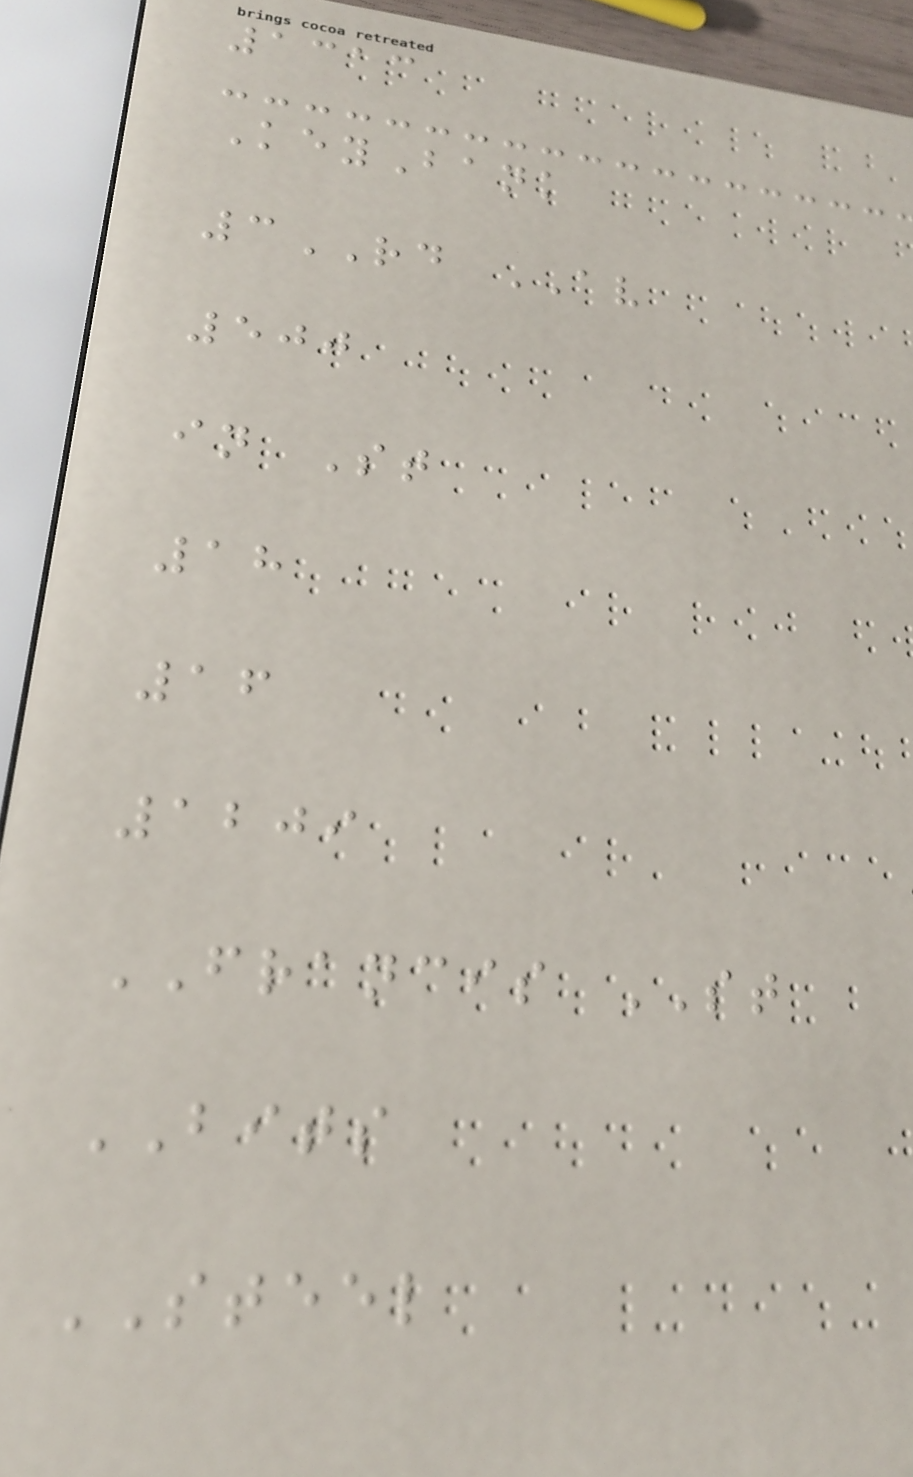1313
KeyBank
3RD AV
500
in St
18
16
1209
FRANCIS ST
BITS
STEEL
